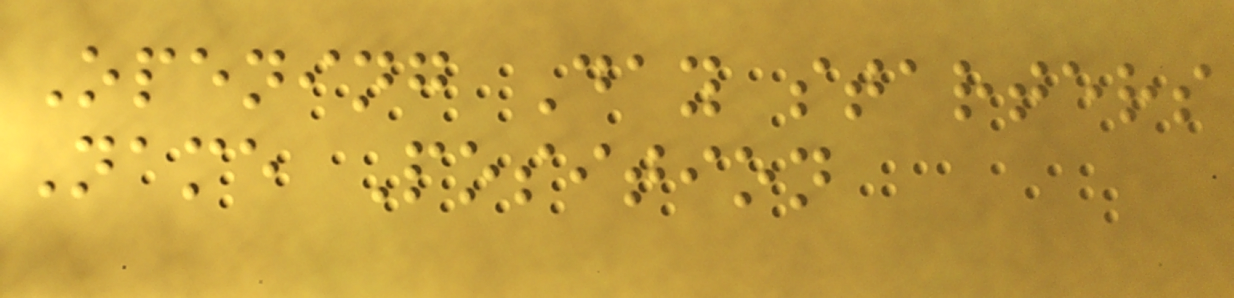Opening Day starters
Name Position
